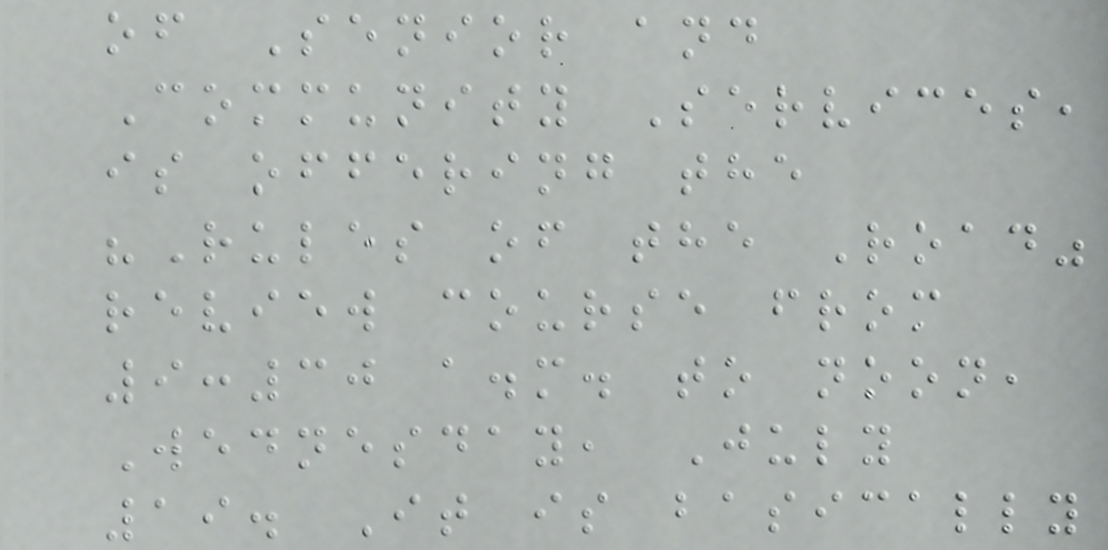of Senior and
Community Services,
is offering the
"Rules of the Road"
review course from
9:30 a.m. to noon,
Wednesday, July
19. It is basically
